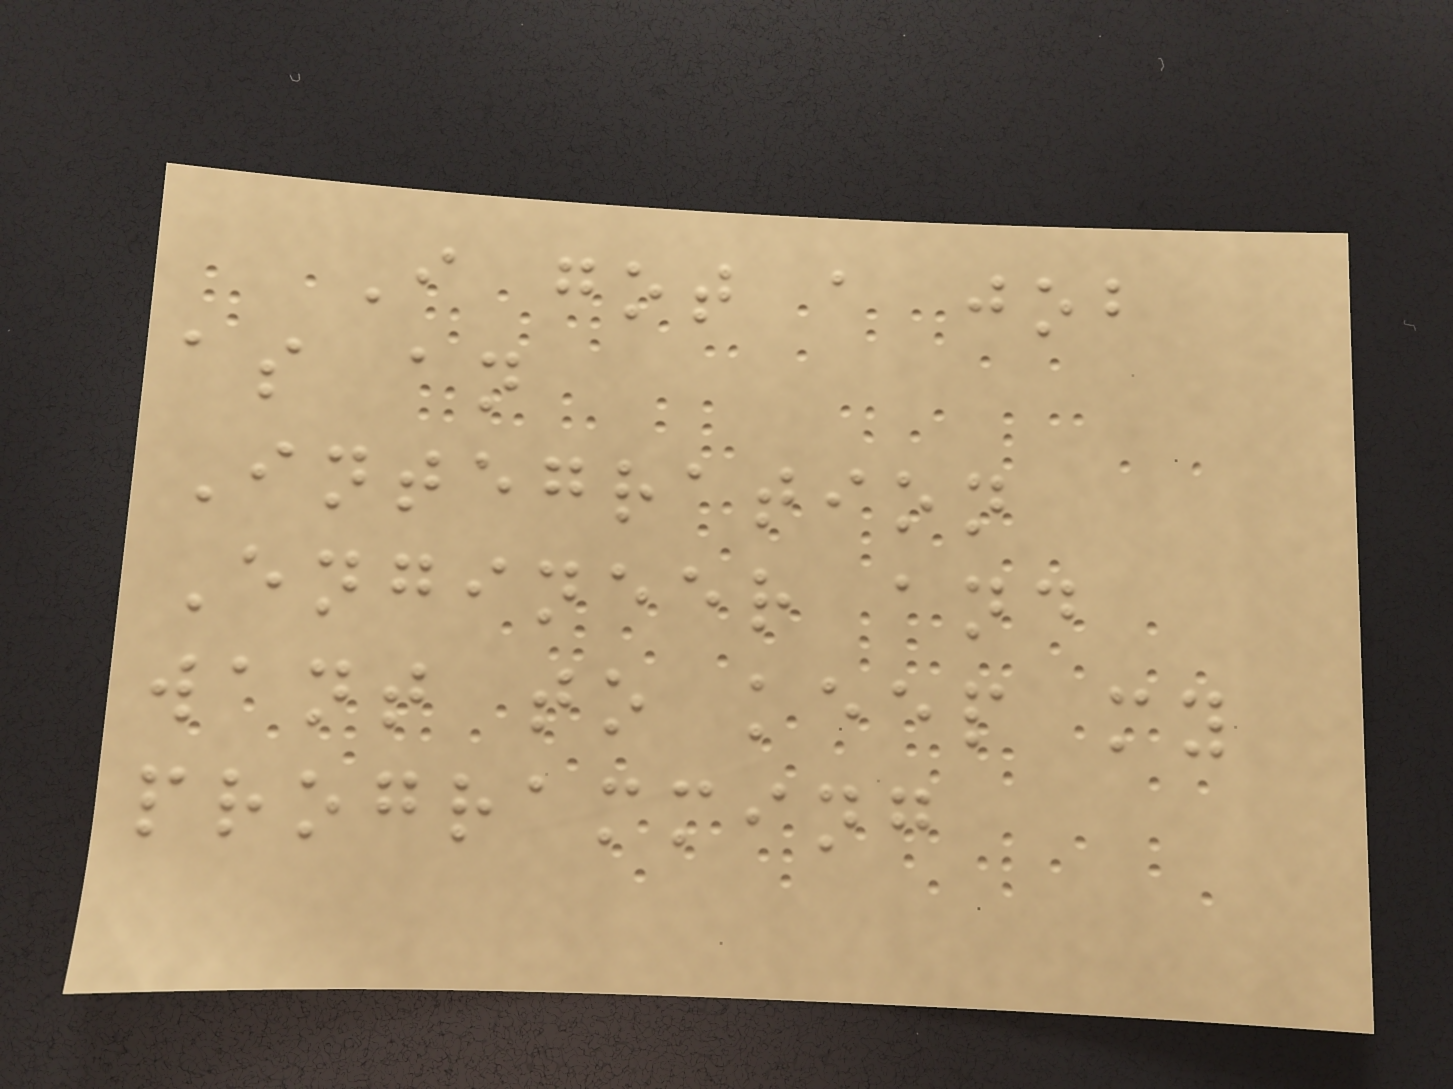I got a job
as an
Integration
Engineer and
want to keep my
programming
